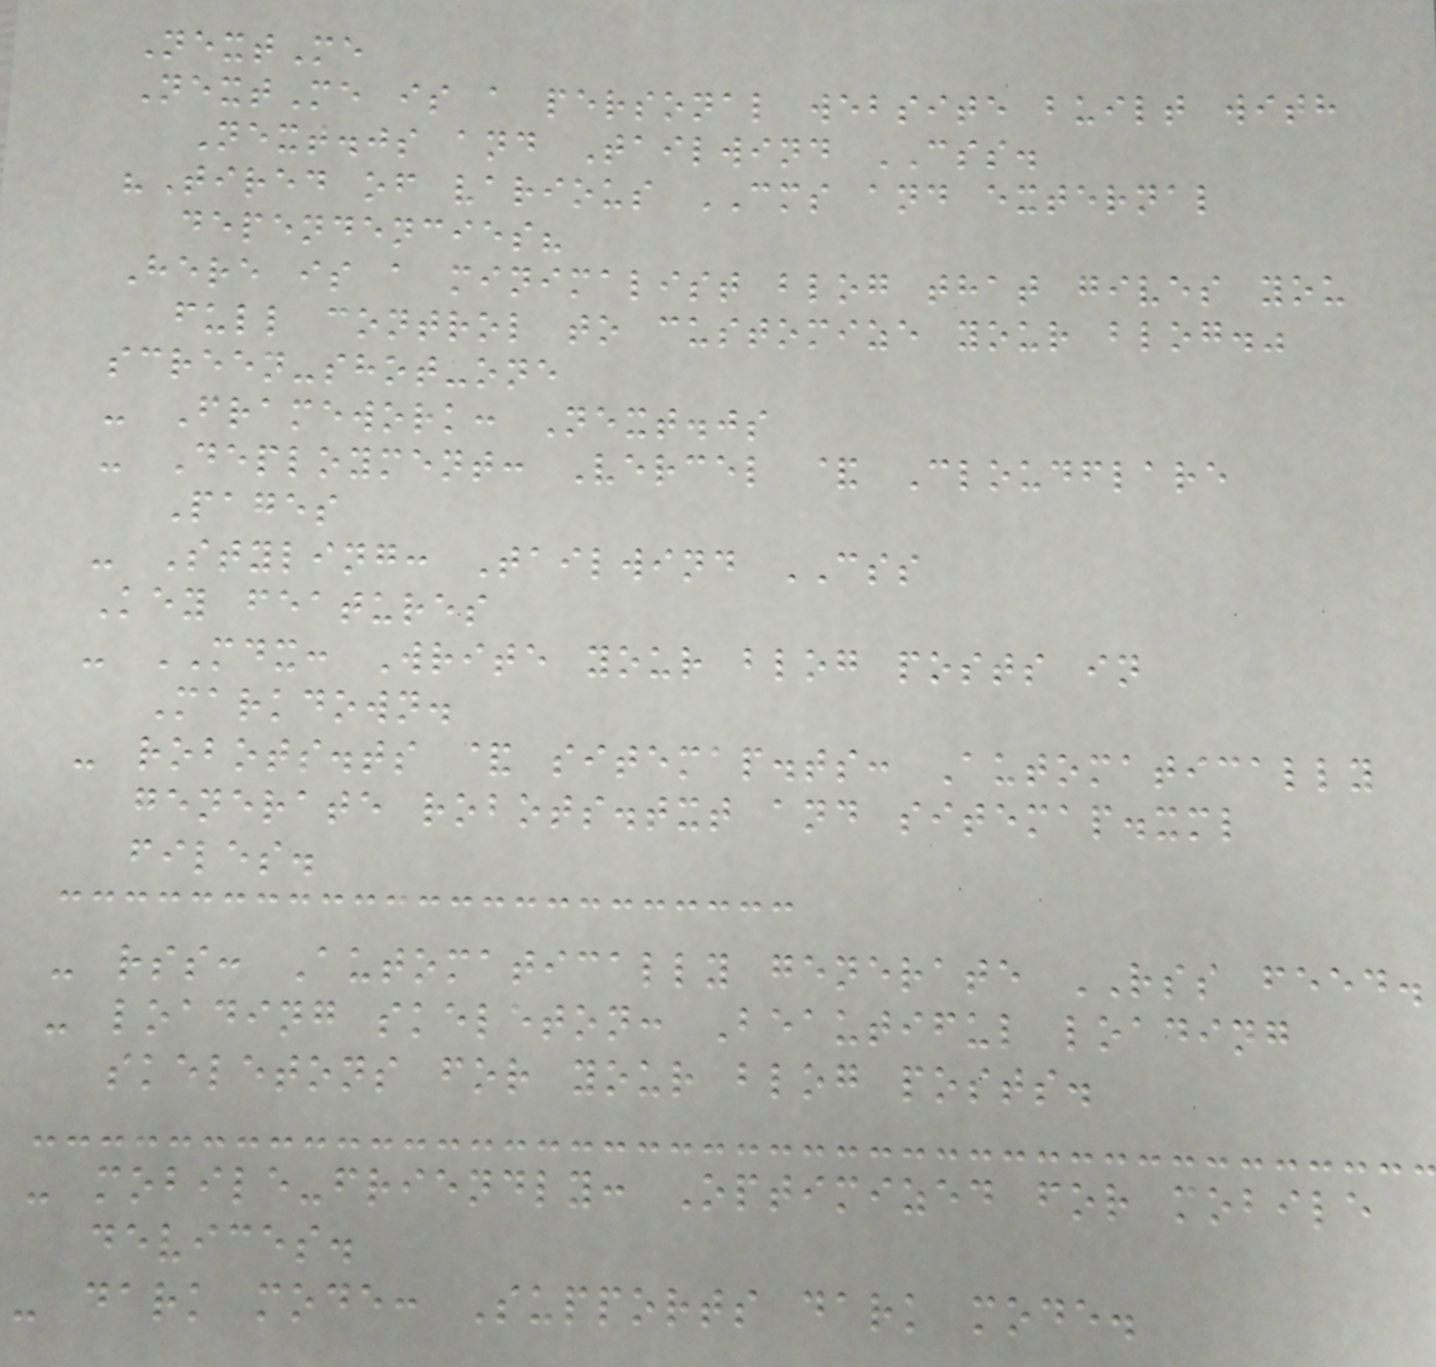NextMe
NextMe is a personal website built with
Next.js and Tailwind CSS.
"Tired of various CMS and external
dependencies?
Here is a minimalist blog that gives you
full control to customize your blog."
screen-shot-one
- Framework: Next.js
- Deployment: Vercel & Cloudflare
Pages
- Styling: Tailwind CSS
Key features
- MDX: Write your blog posts in
Markdown.
- robots.ts & sitemap.ts: Automatically
generate robots.txt and sitemap.xml
files.
- rss: Automatically generate RSS feed.
- loading skeleton: Beautiful loading
skeletons for your blog posts.
- mobile-friendly: Optimized for mobile
devices.
- dark mode: Supports dark mode.
